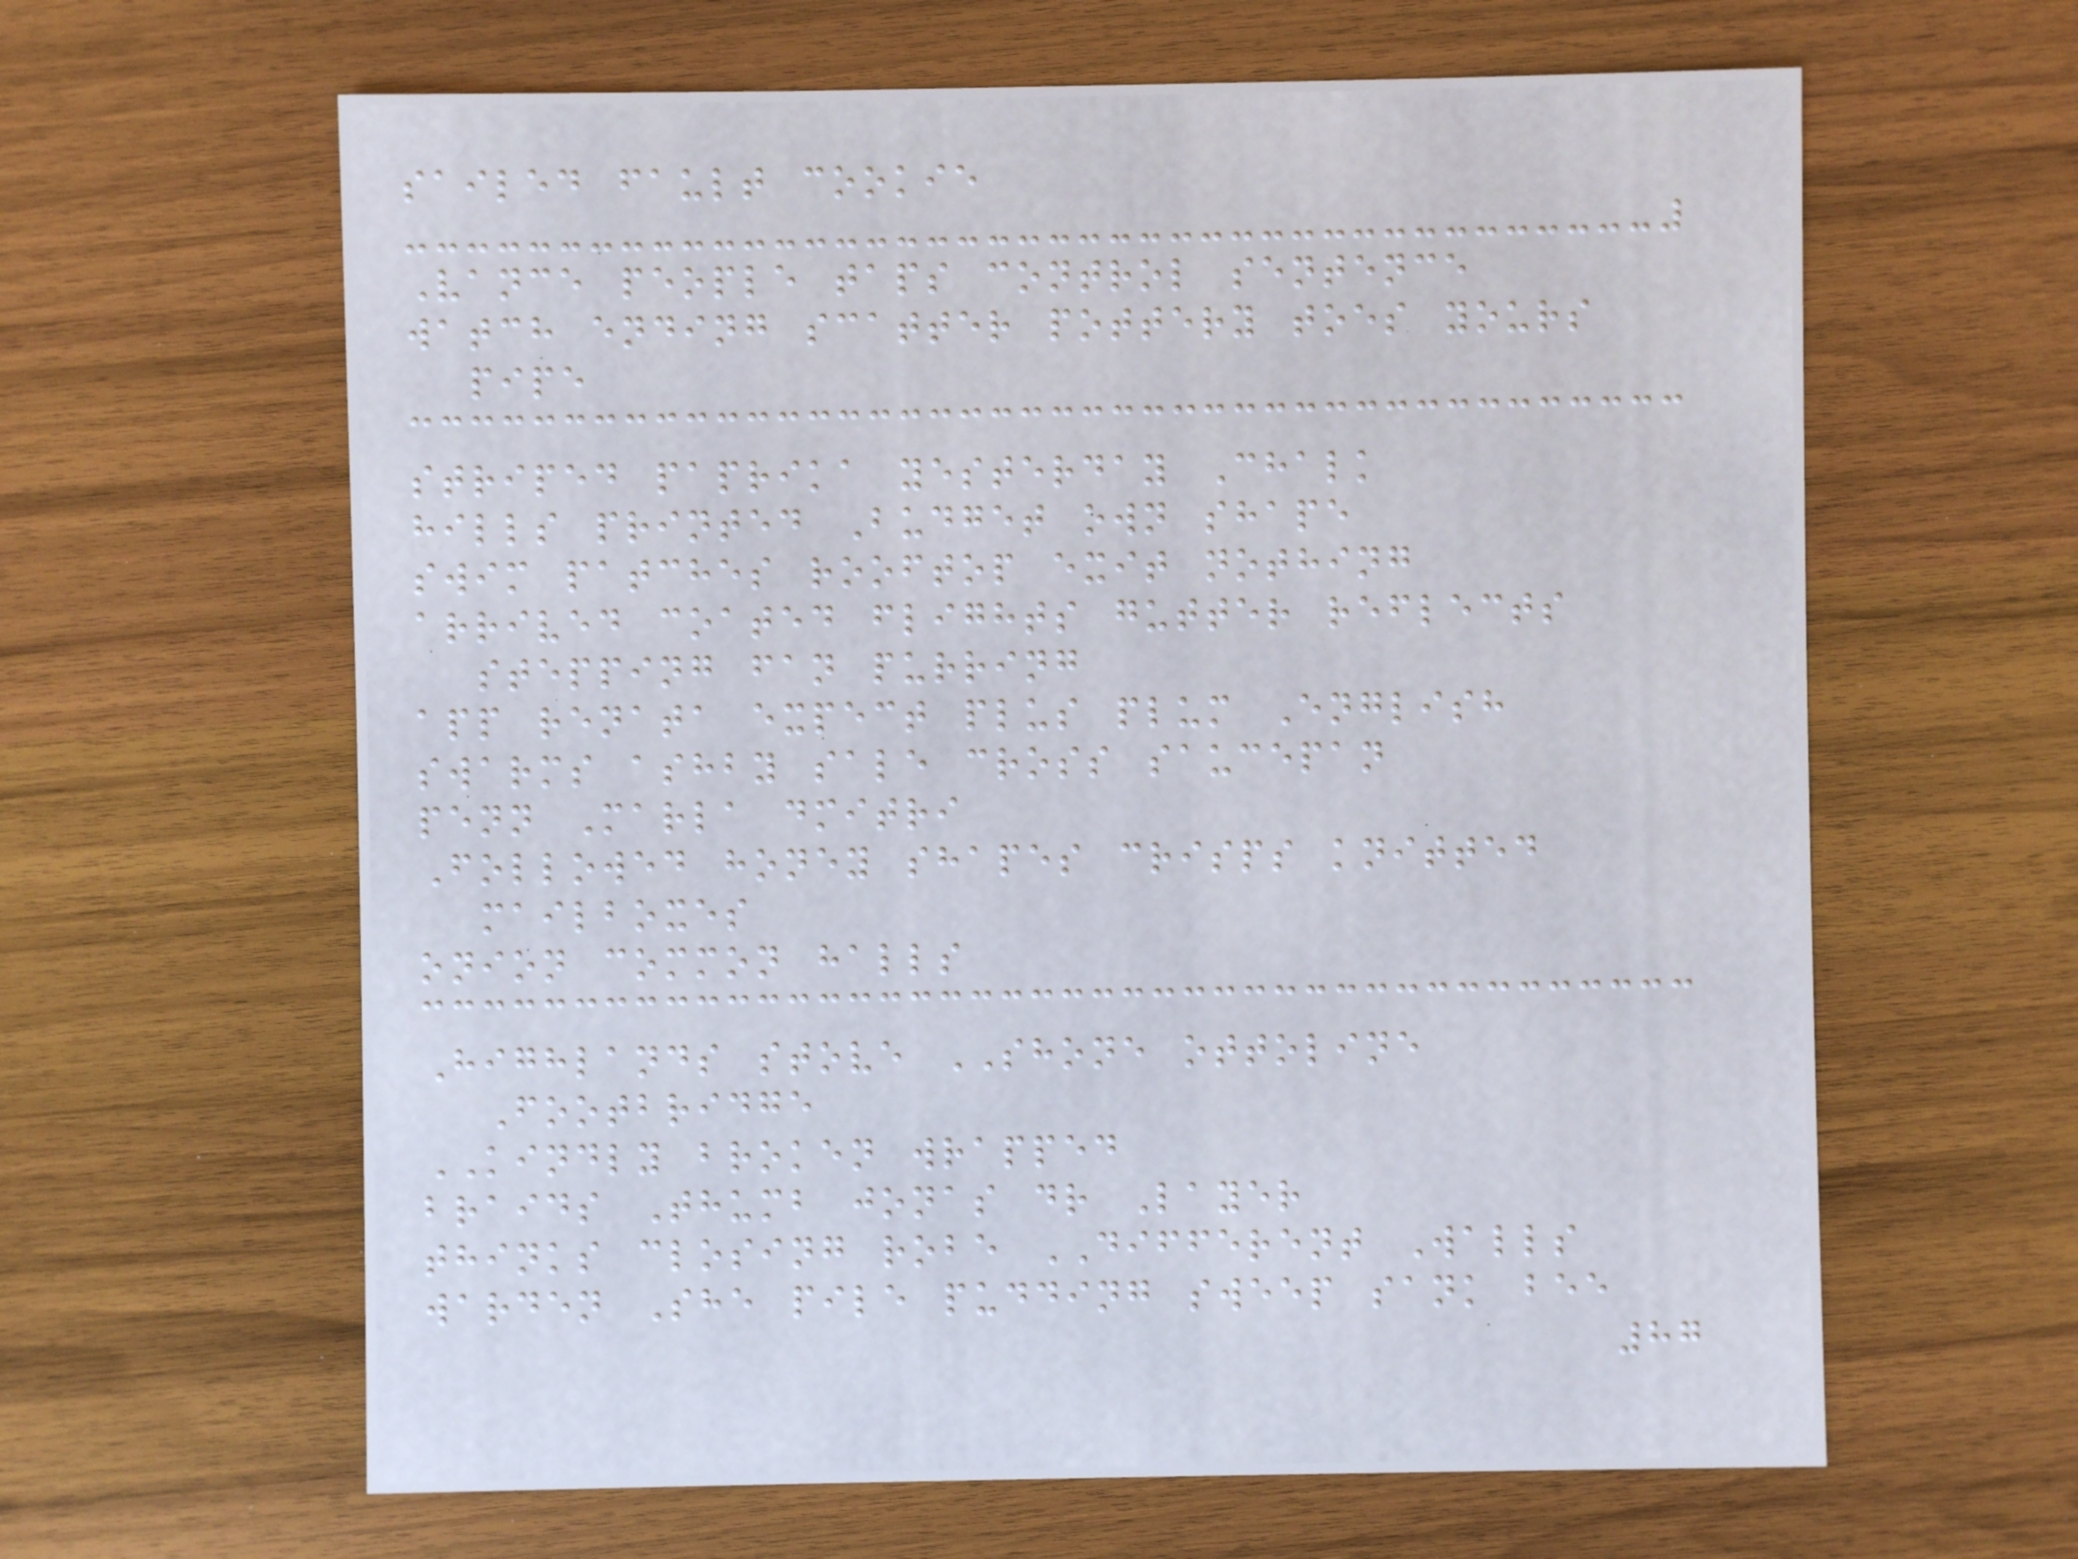sailed fault cookie
Vance people taps control sentence
watch ending scatter pottery toes yours
pipe
striped paprika yesterday Chalk
hills printed Budget own shape
swim patches rooftop exit nothing
arrived coated flights gutter reflects
stepping fan purring
app renata expect plus plum English
swarms ashby sale cross saucepan
penn Marla dmitri
Followed honey shapes crisps knitted
mailboxes
onion common halls
Highlands stove SHONE ottoline
Footbridge
KINDLY broken wrapped
braids Thumb jonas dr Layer
thinks closing robe DIFFERENT Walls
warden She pile pudding sweep sank bee
87
